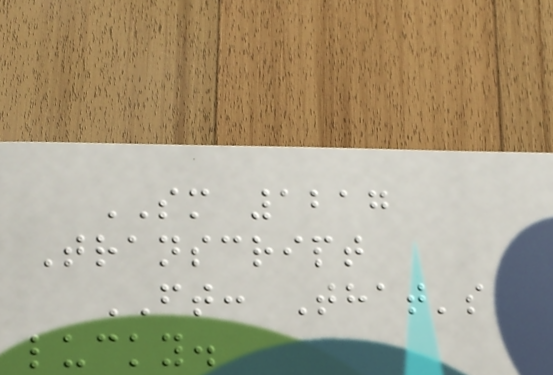SM 1217
Transcript
FT: That's
lucky.
